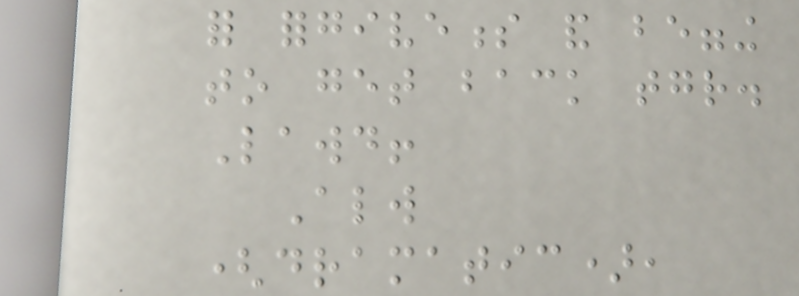for forgiveness and begging
to get back together.
Lawd!
Always
(dramatic),
